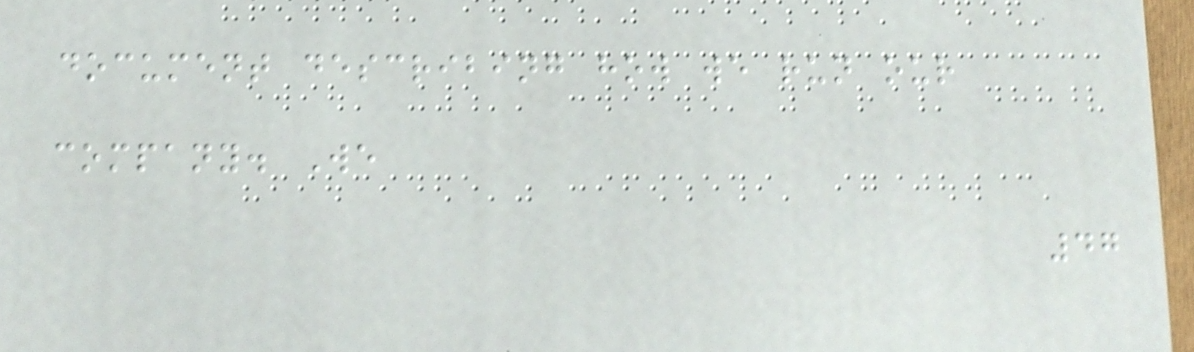document describing how we run our
company. We
47
